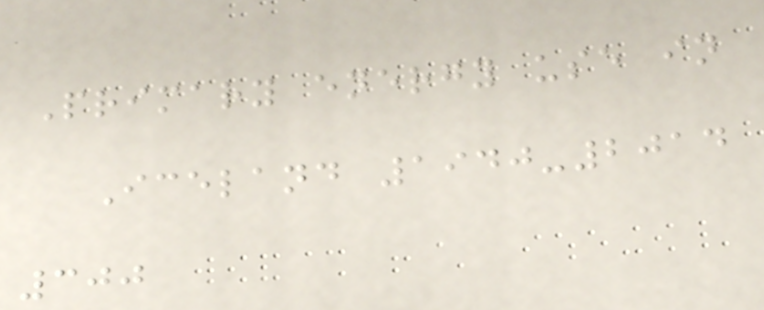Primary energy use in
Iceland 1940-2014
300
